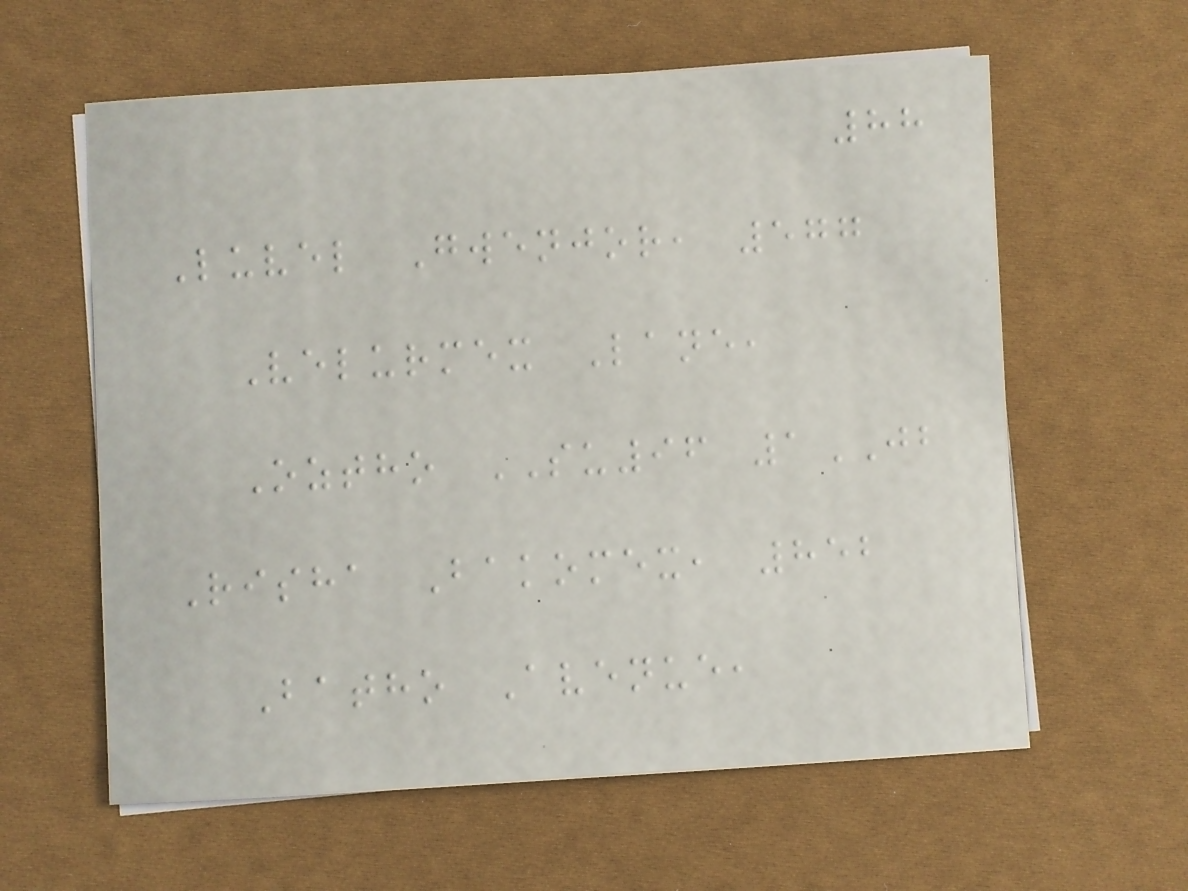88
Luvel Gwenjor, 577
Velurmex Lane,
Oztho SU96 1JB
Risha Bakomex, 852
Batho Avenue,
